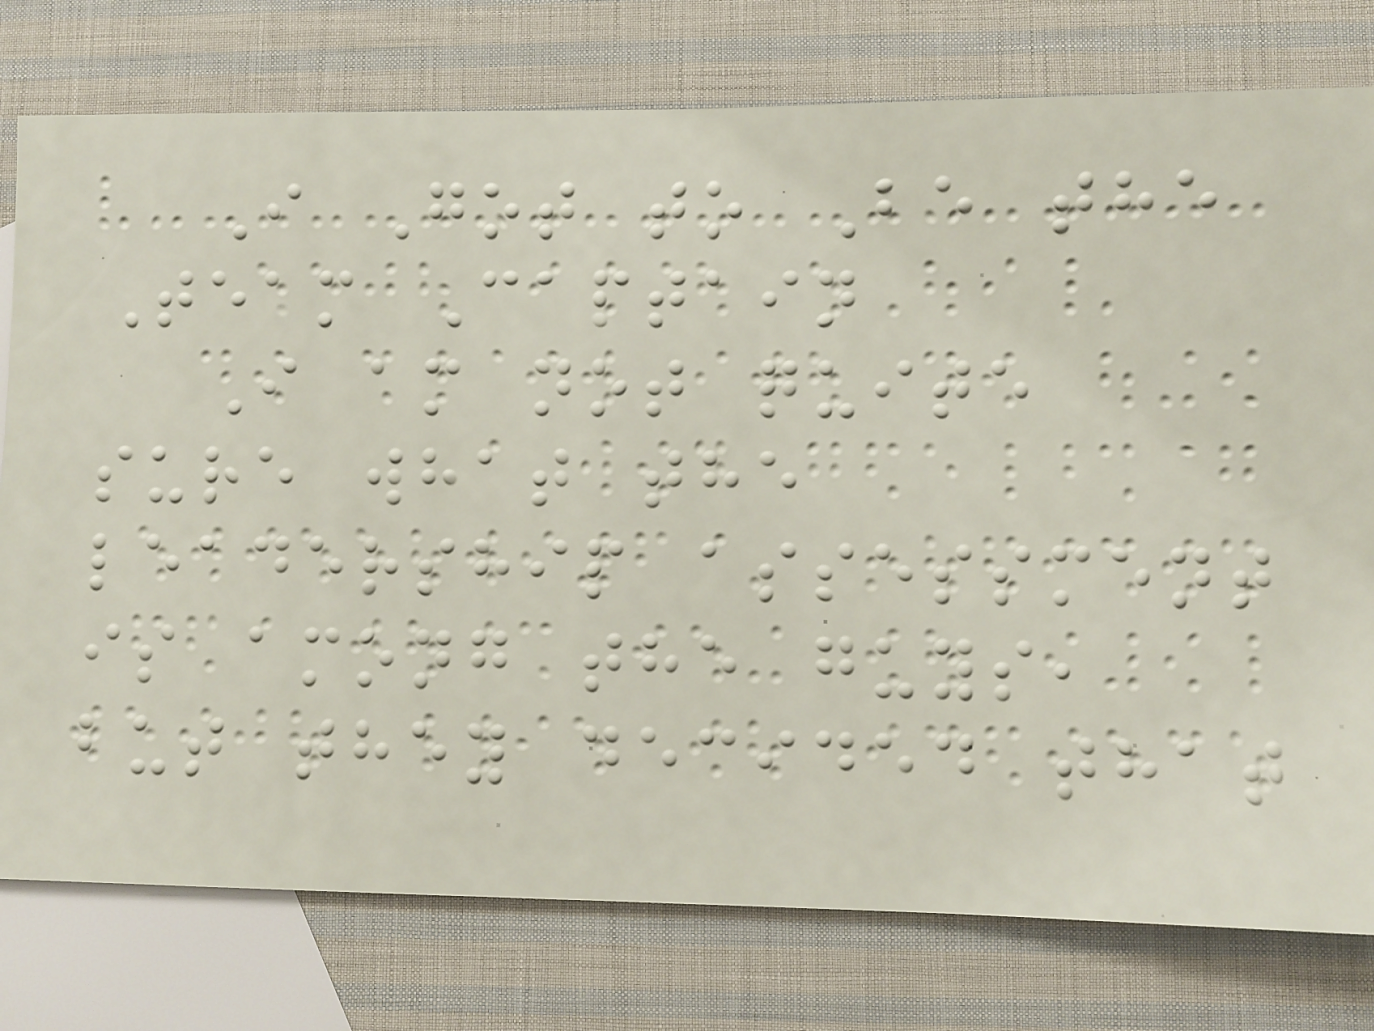I Got to Be the
Team Captain
I am not quite
sure what the
leadership assessment
is among the guys,
but they decided that
